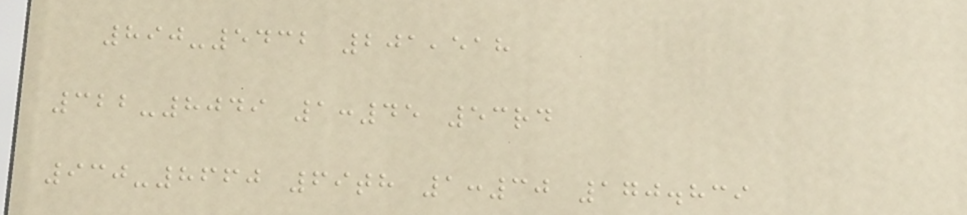890-5432 201,518
322-8049 1:45 53rd
930-8660 69th 1:30 170.839
